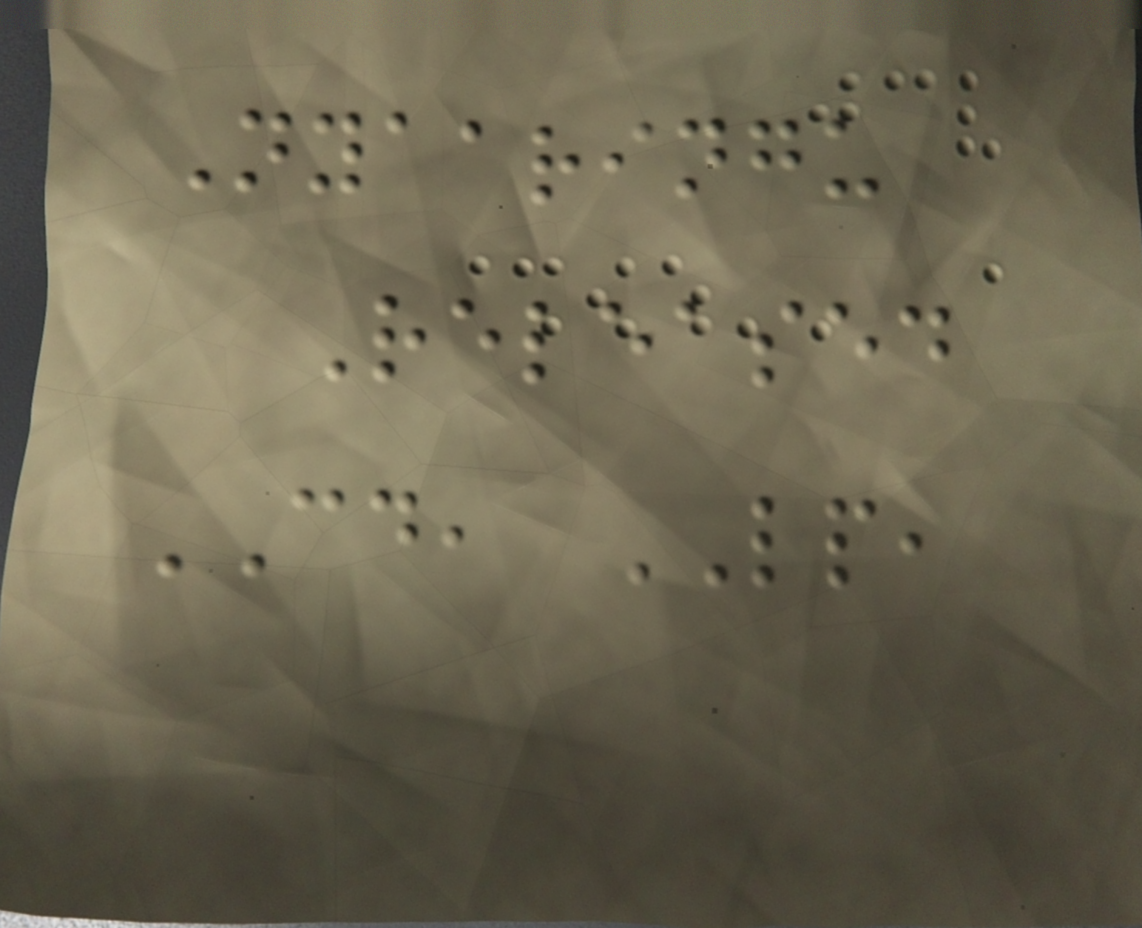Nyaaringu
Released
CD, LP,
